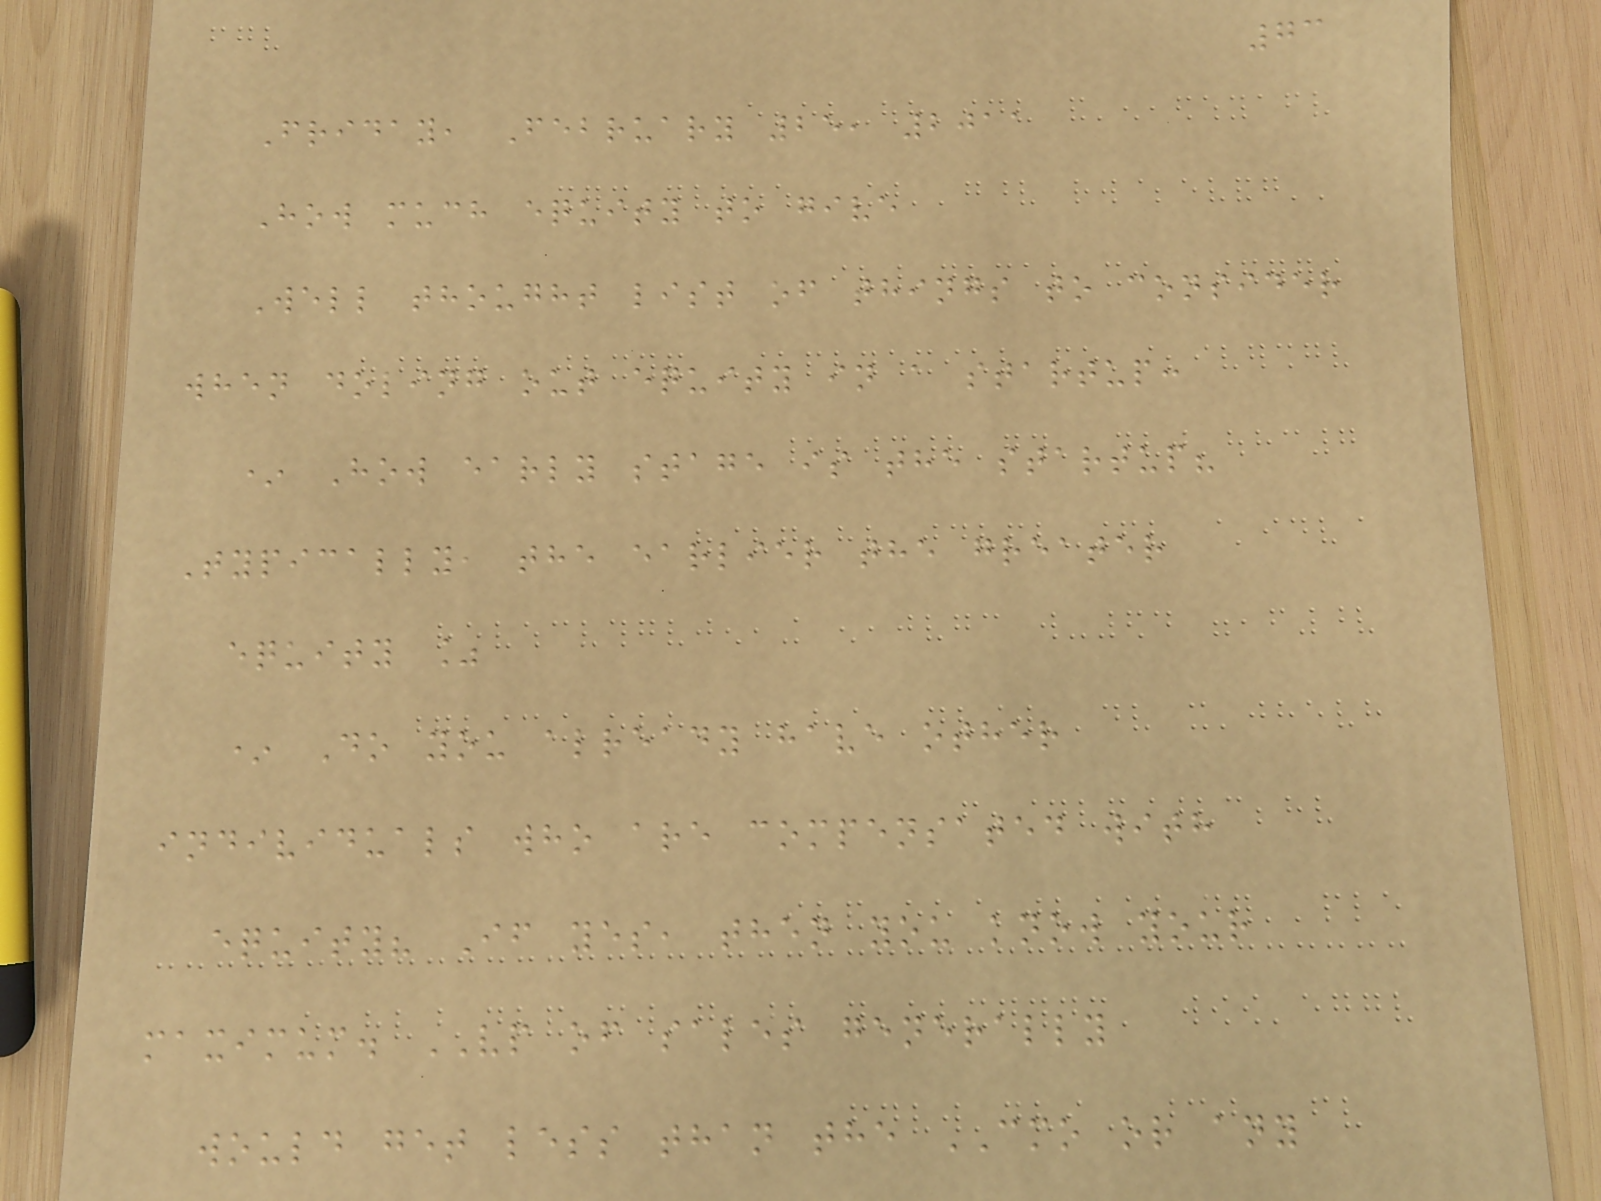73
Friday, February 25, 2011
How much equity to give
Well thought list of things to consider
when doling out equity in a startup:
* How early stage is the startup?
Typically, the earlier the greater
equity %
* Do you already have other
individuals who are compensated with
equity? If yes, then you know your
maximum. VP of sales generally
would get less than the CMO or any
